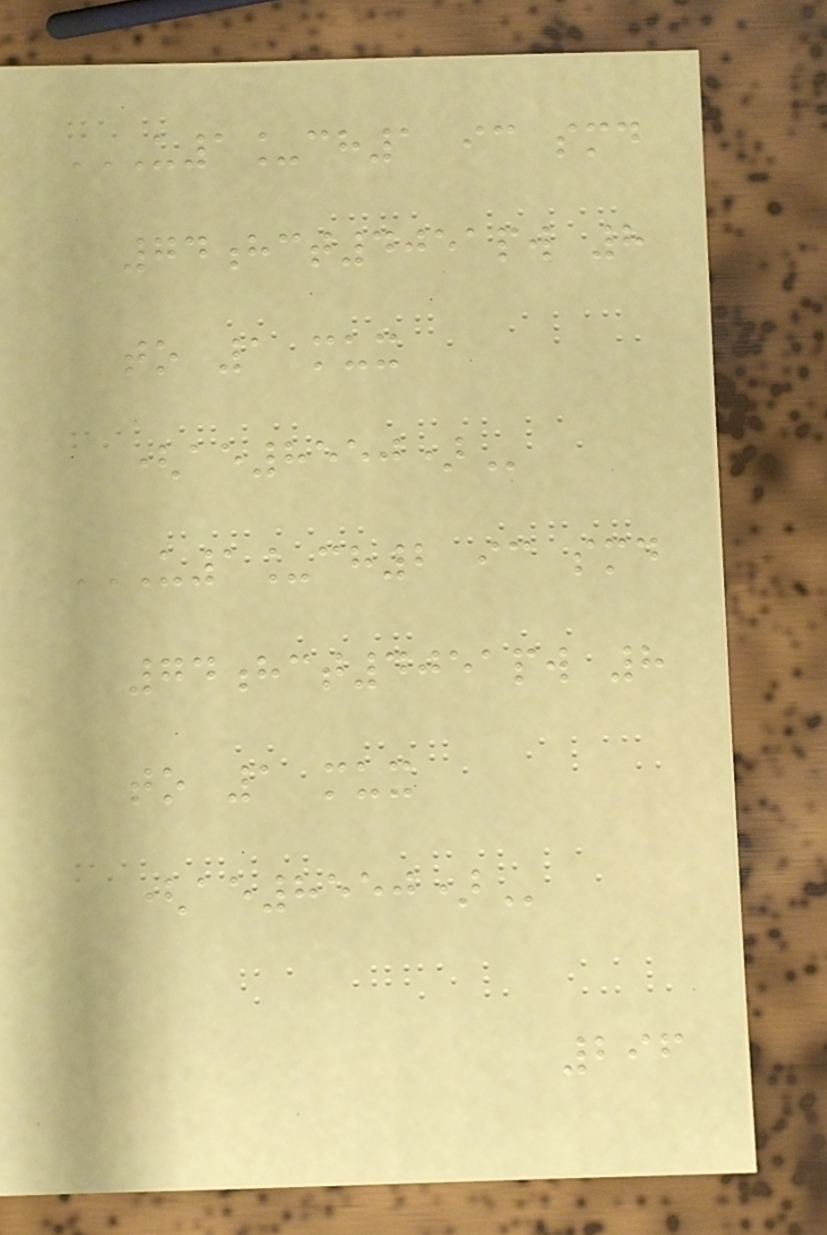U1_CH1 IC SMD
74HCT4051PW 8
TO 1 MUX
(AE8550)
U1_CH2 IC SMD
74HCT4051PW 8
TO 1 MUX
(AE8550)
296
